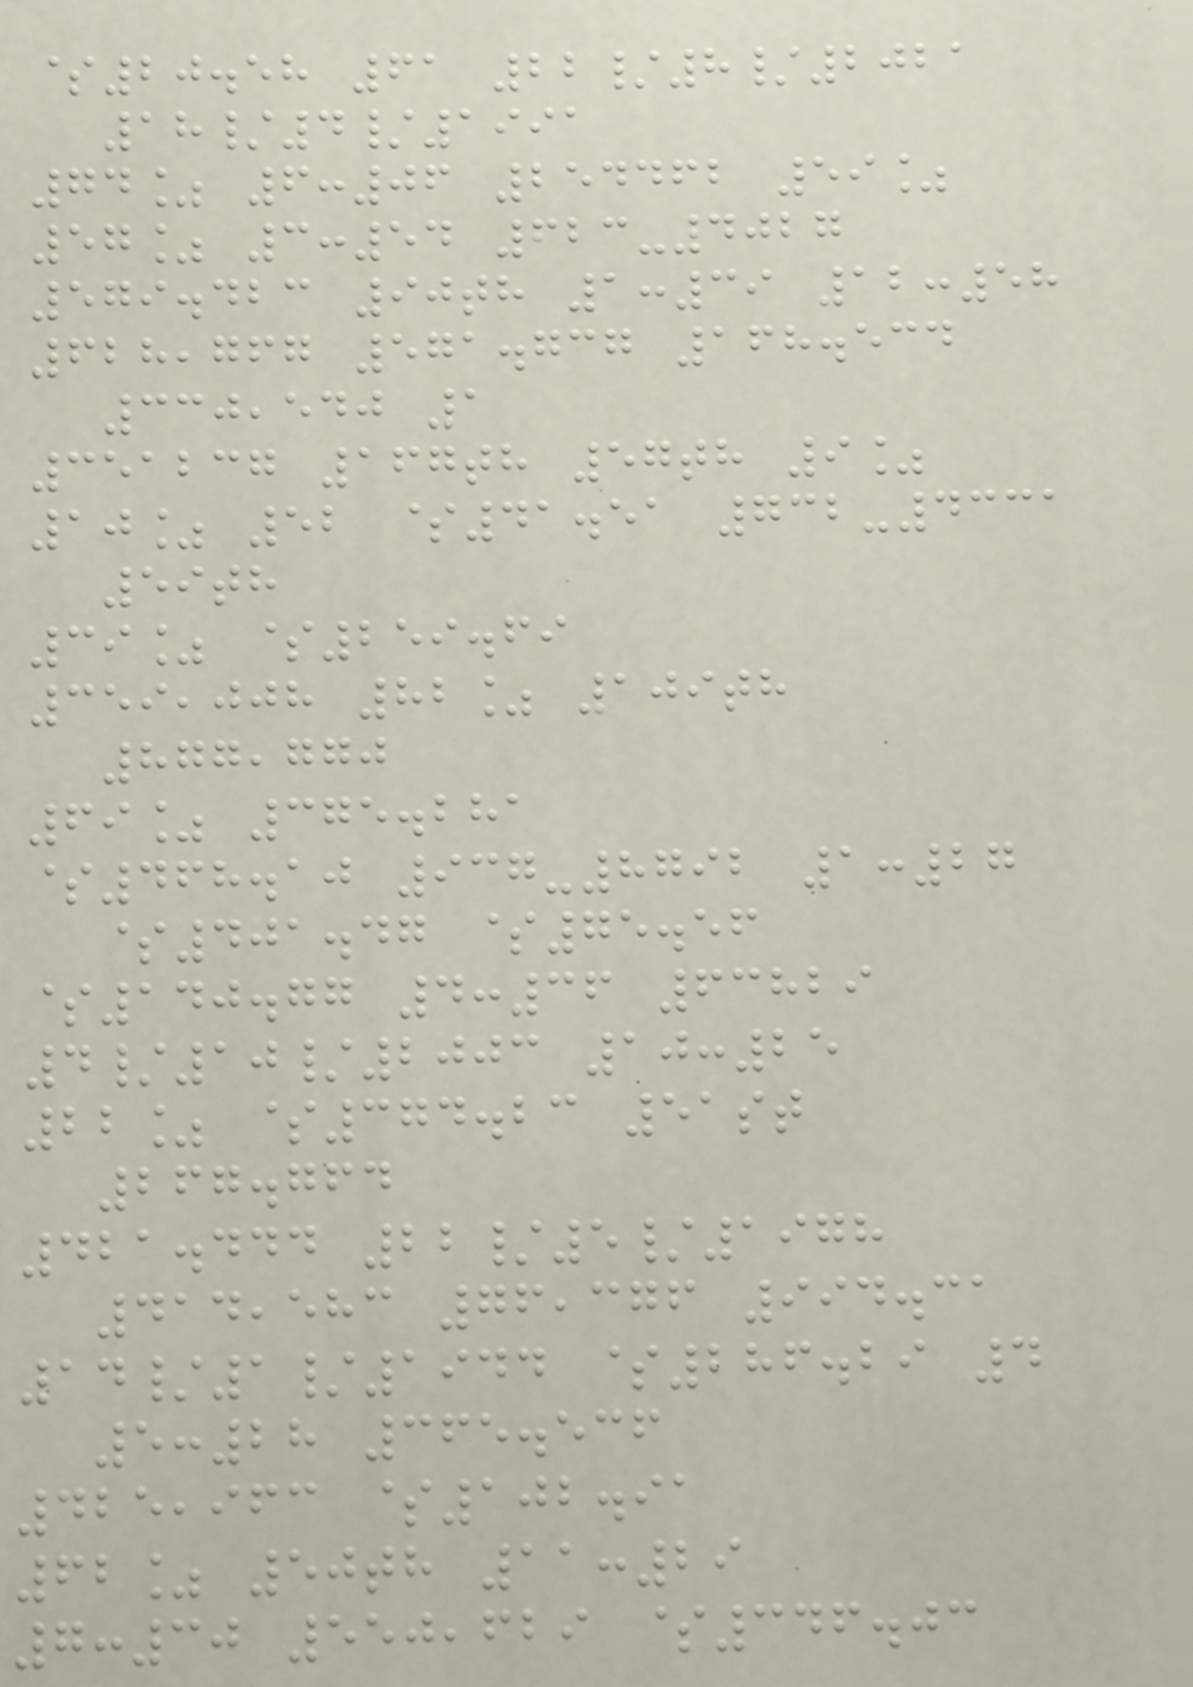$20.58 61 22/8/2021
18/4/1991
74% 6:06 254462 59%
57% 3:54 623-4027
579.423 90th 1:39 12:58
628,767 571.737 168.534
330,540 1
351237 167th 57th 9%
10% 52 $41.51 732-4331
59th
39% $259.69
359,008 82% 109th
877,770
69% 375.281
$468.10 937-8792 1:27
$401.47 $75.56
$140.77 4:36 63829
4/10/2003 10:25
22% $374.23 51st
267.764
421.444 22/5/1978
414,583 76,376 994.31
14/1/1944 $286.29 4
5:28 365.536
425,963 $102.91
62% 50th 11:29
7:30 550,629 $346.03
